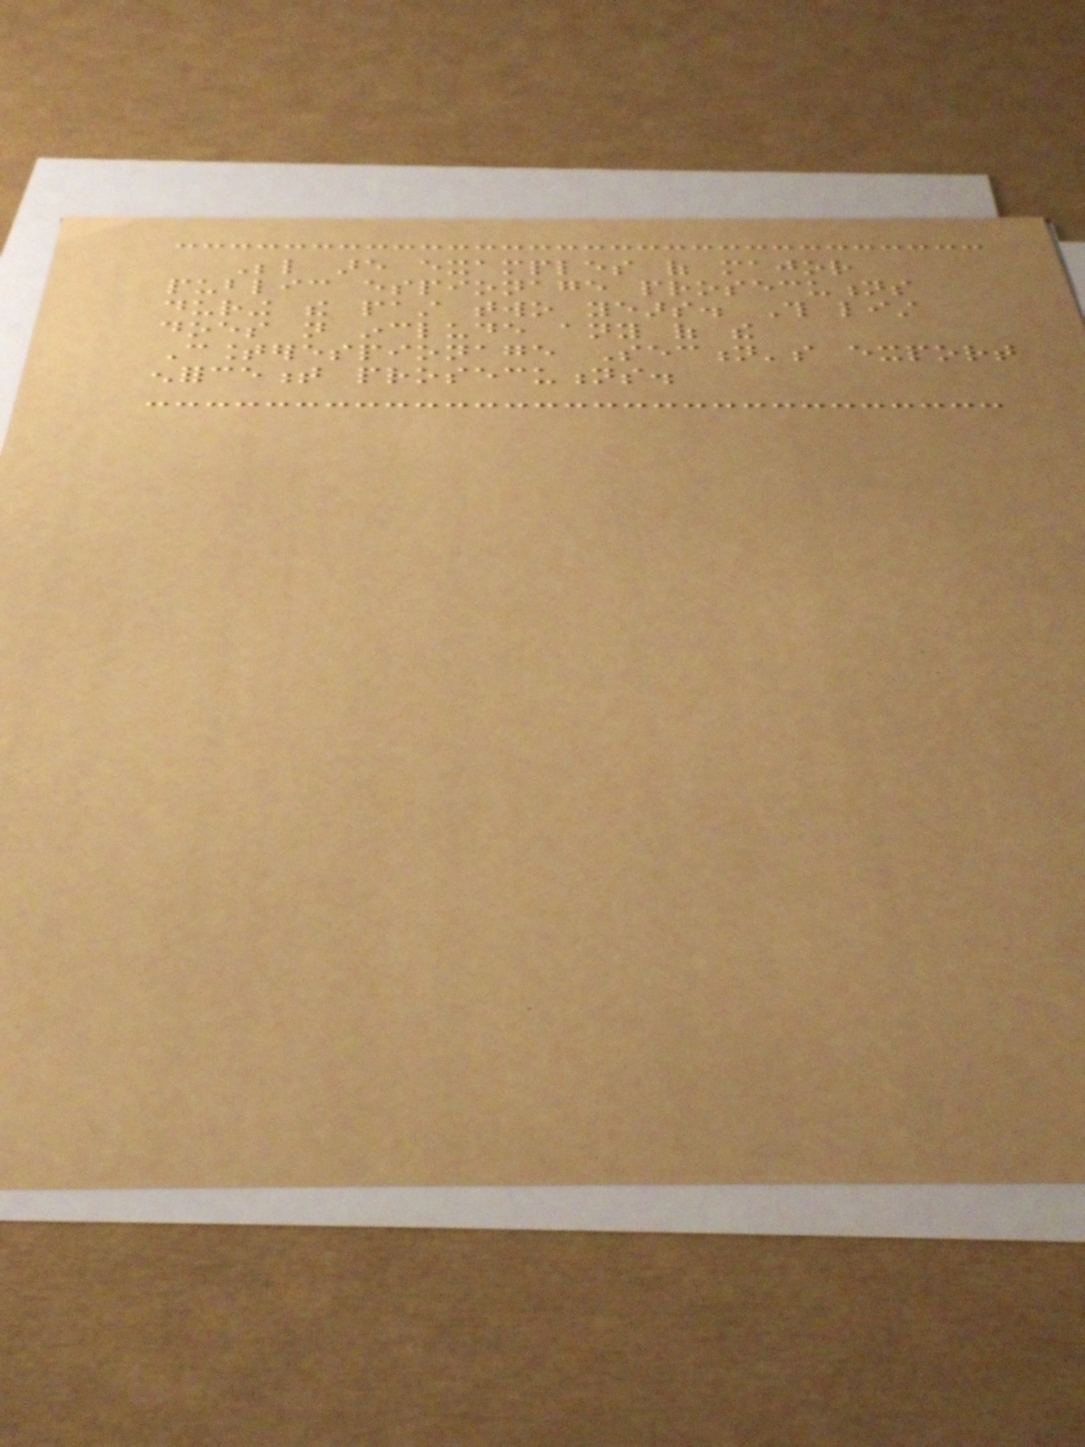Below are examples of major
public espionage prosecutions
during the past two years. This list
does not include any of the
Counterespionage Section's export
enforcement prosecutions.
